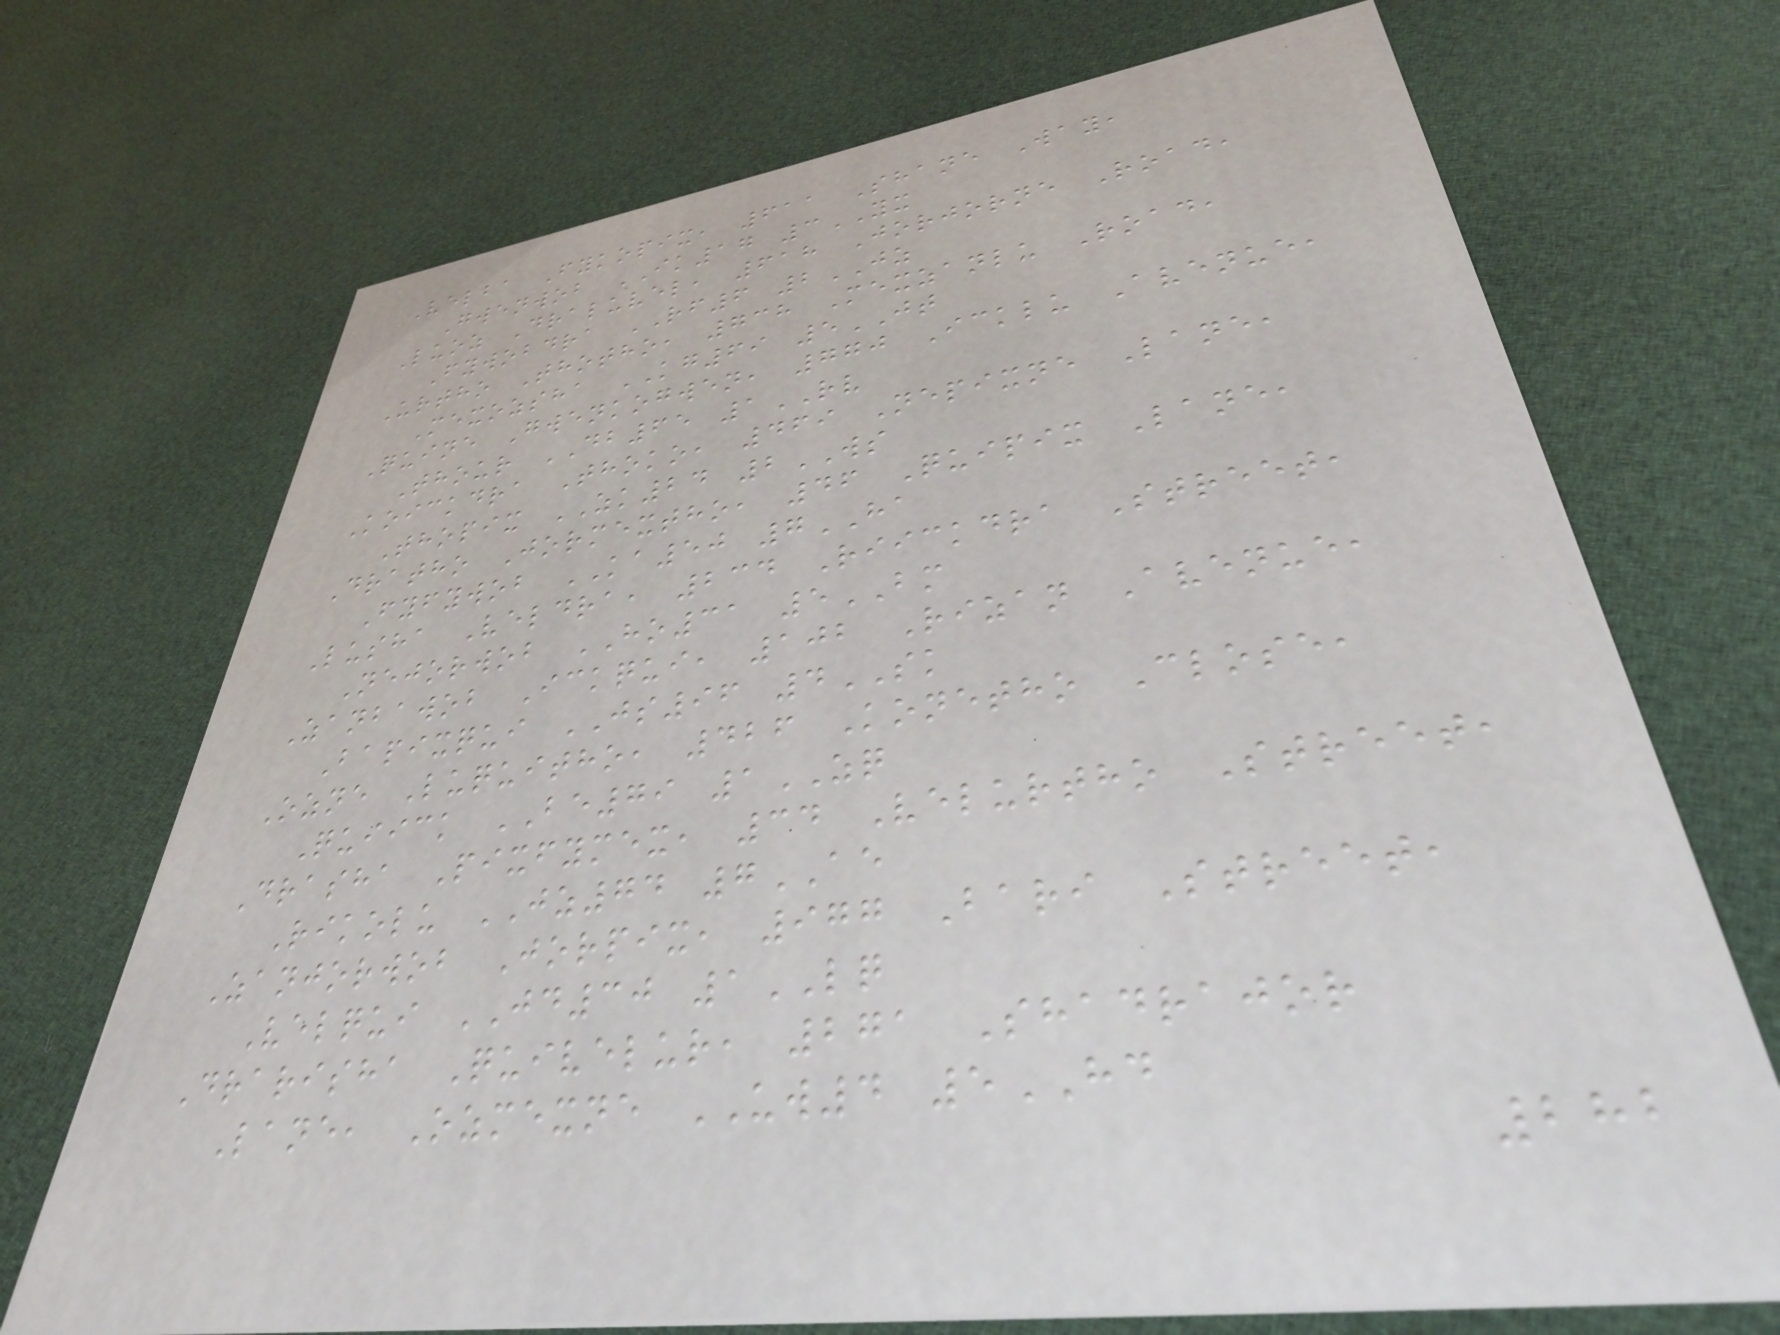Velba Fykopix, 611 Shane Way,
Gwenwob IK17 3YX
Luoz Draluvel, 618 Jorjorne Road,
Fywobdra RF6 2JZ
Urtho Thotho, 738 Mexzanlu Road,
Mexozsha KG69 5JT
Quine Gwenkogwen, 770 Icklu Avenue,
Thour DB65 1RV
Koickdra Thoko, 469 Nepixne Lane,
Thopix ZK24 2WS
Dratho Jormextho, 46 Quipix Lane,
Fyfywob KA50 7HA
Lusha Veldra, 234 Riickdra Street,
Nejorwob HO31 5BM
Zanbawob Ickqui, 102 Rizan Avenue,
Bapixqui JS96 4SK
Ozne Luquitho, 426 Konetho Close,
Quiick BE79 1ZQ
Drasha Pixfymex, 34 Velurtho Street,
Rikolu JZ74 7AE
Zanjorwob Jorpix, 977 Bari Street,
Velqui JD30 1LQ
Drarisha Quivelur, 271 Shadrajor
Lane, Ozmexne UW4 5HD
282
